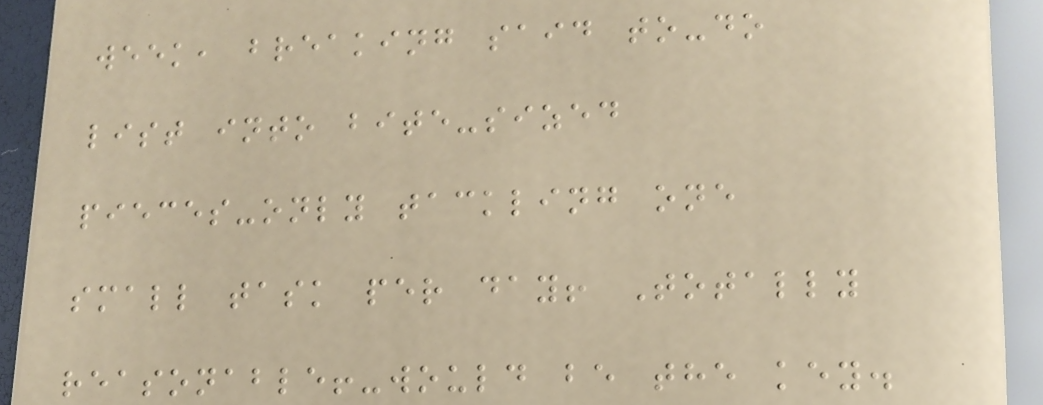week, breaking said to-do
list into bite-sized
pieces-only tackling one
small task per day! Totally
reasonable!-would be the key.
